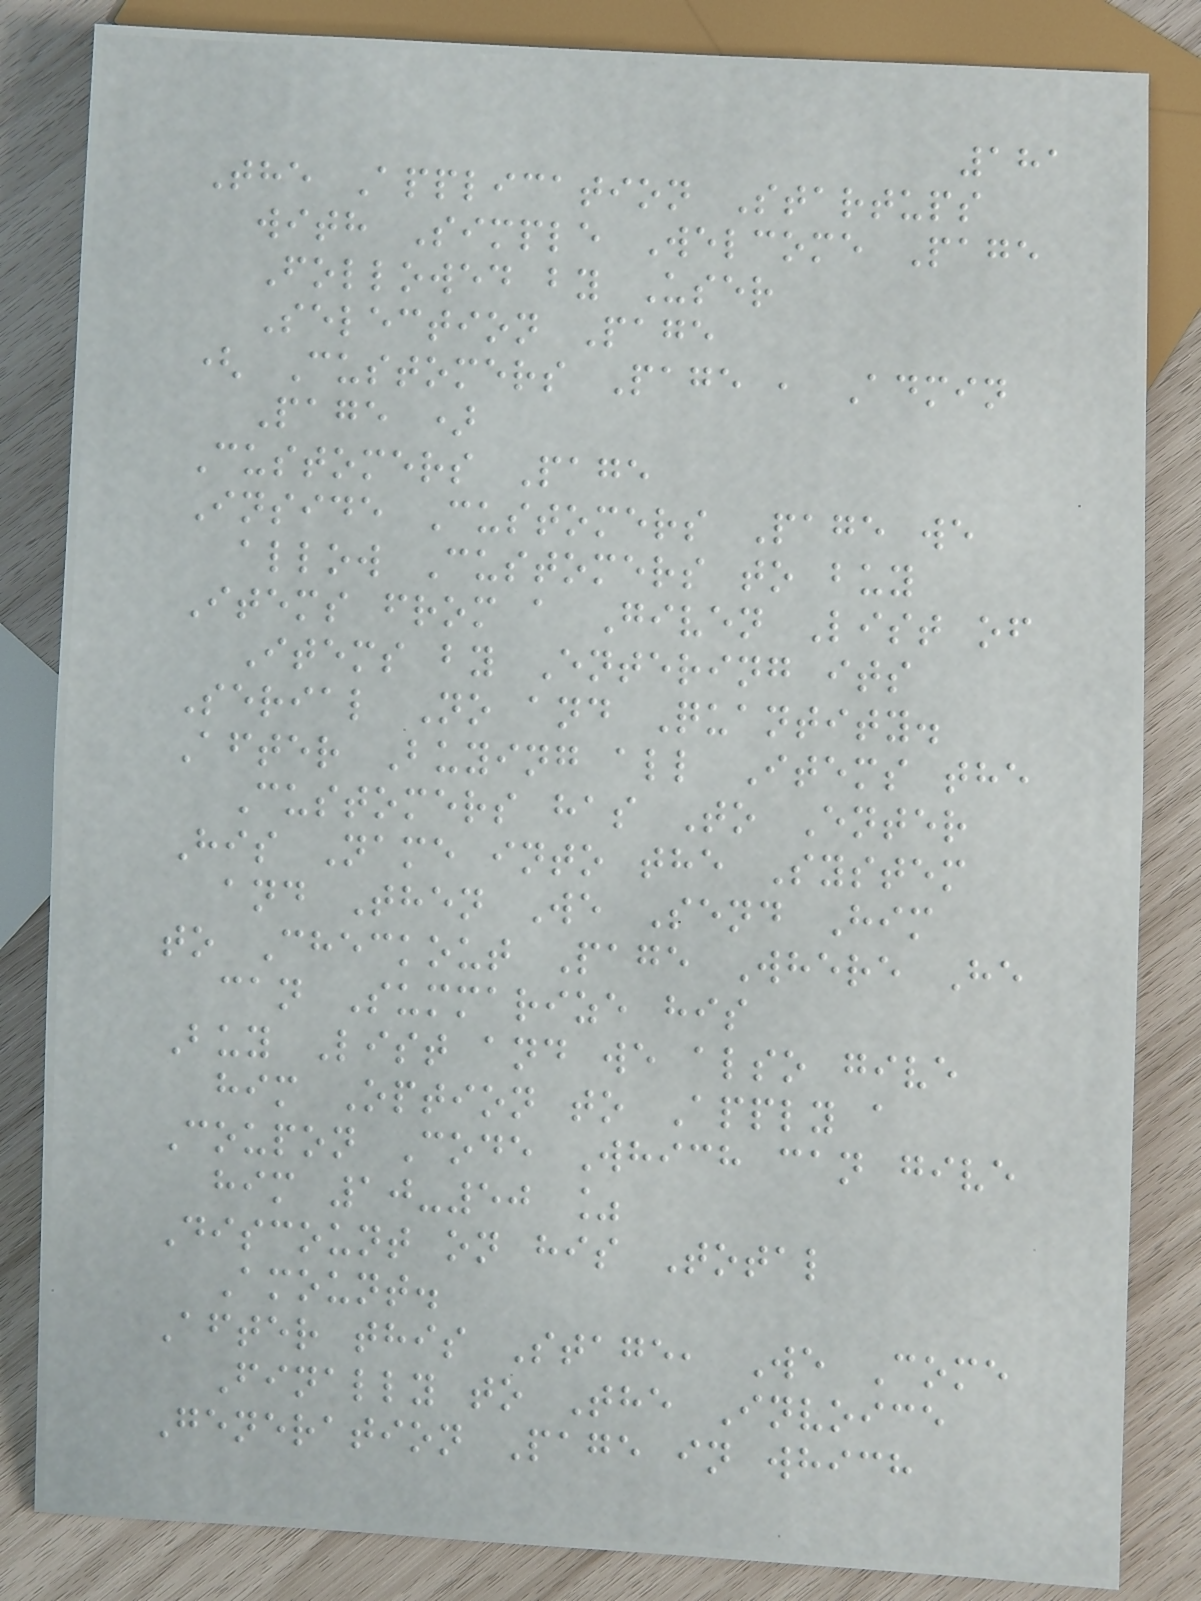181
The Application Startups
with Simple Welcome Page
Followed by User
Selection Page
( Customers Page , Admin
Page )
Customers Page
Inside Customers Page we
allow Customers to buy
Items from a Given List of
Items by Entering its
Serial No and Quantity.
After Buying all Items the
Customers has To Enter
His Name into the System
and Then We Send Him
to Checkout Page Where He
can Summarize his
Buy List and we also give
him Option to Apply a
Coupon Code Which can give
him 10-50 %
Discount on his Total
Amount.
After this Stage, We Come
Finally to The Invoice
Generation Page in which
